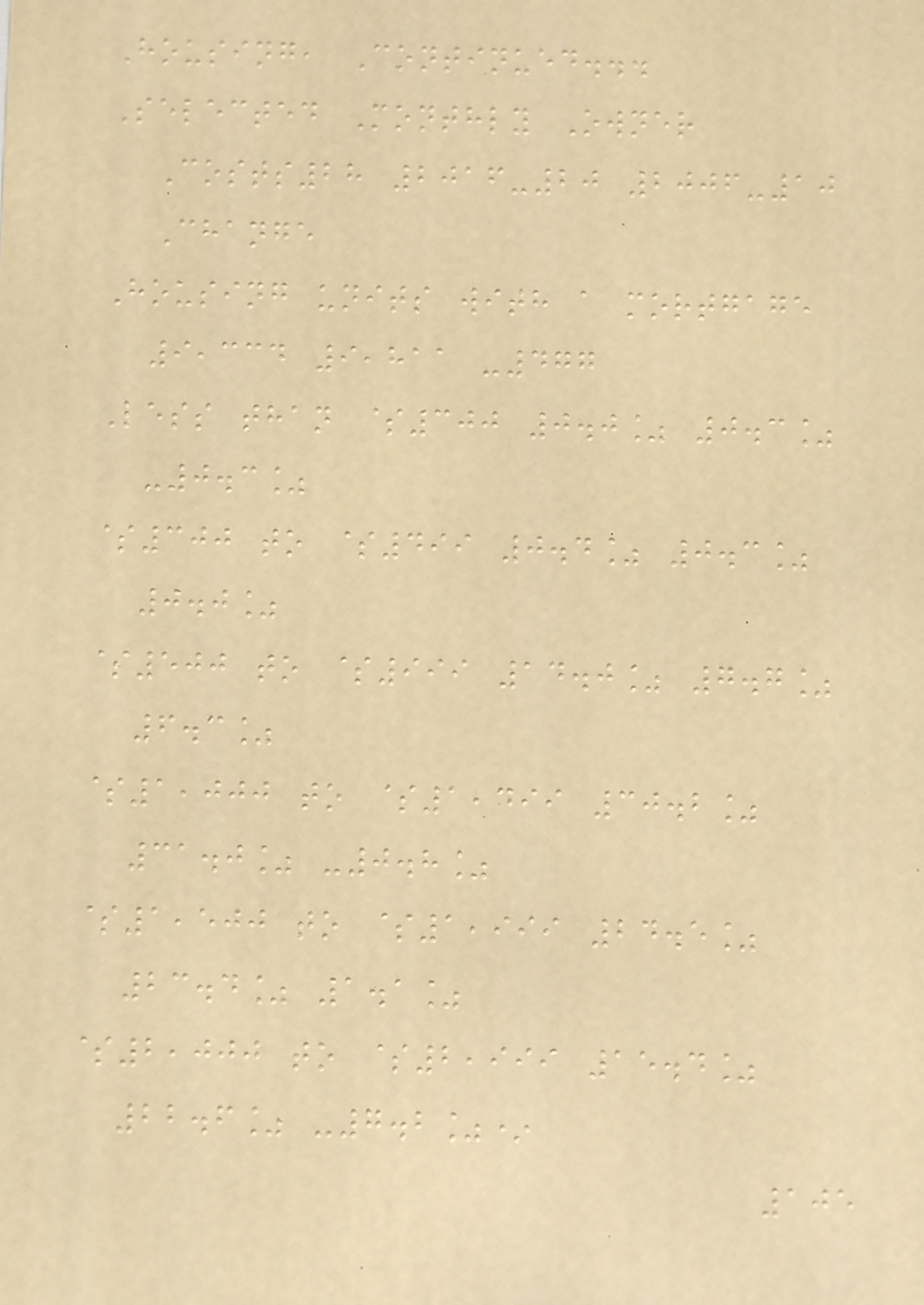Housing, Continued...
Selected Monthly Owner
Costs28 2016-20 2006-10
Change
Housing units with a mortgage
9,334 9,811 -477
Less than $300 0.0% 0.3%
-0.3%
$300 to $499 0.4% 0.3%
0.0%
$500 to $999 14.0% 7.7%
6.3%
$1,000 to $1,499 30.2%
31.0% -0.8%
$1,500 to $1,999 24.5%
23.4% 1.1%
$2,000 to $2,999 15.4%
22.6% -7.2%*
105
